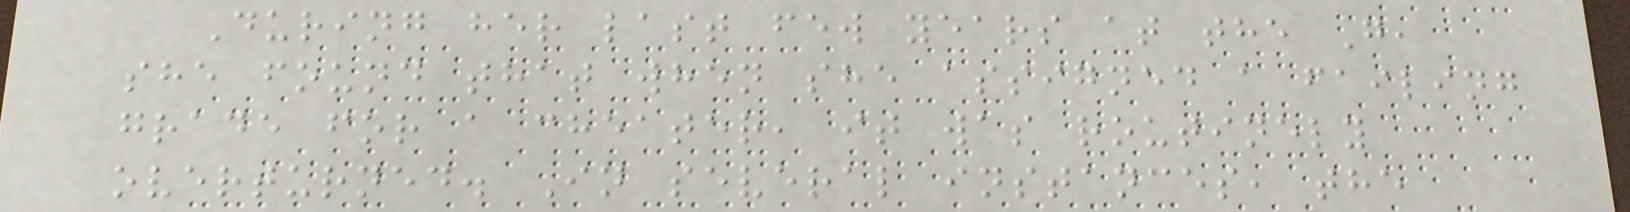During her last few years at the G,
she found that when she assigned a failing
grade for a cheater, it was routinely
overturned. In several instances, the
